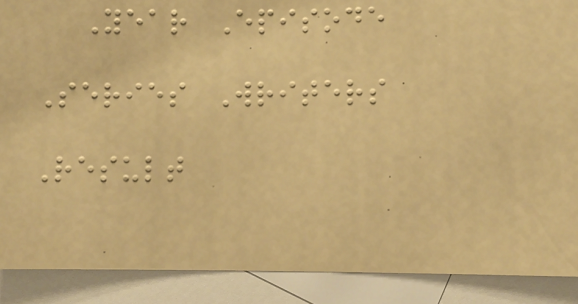Year Episode
Series Writers
Result
